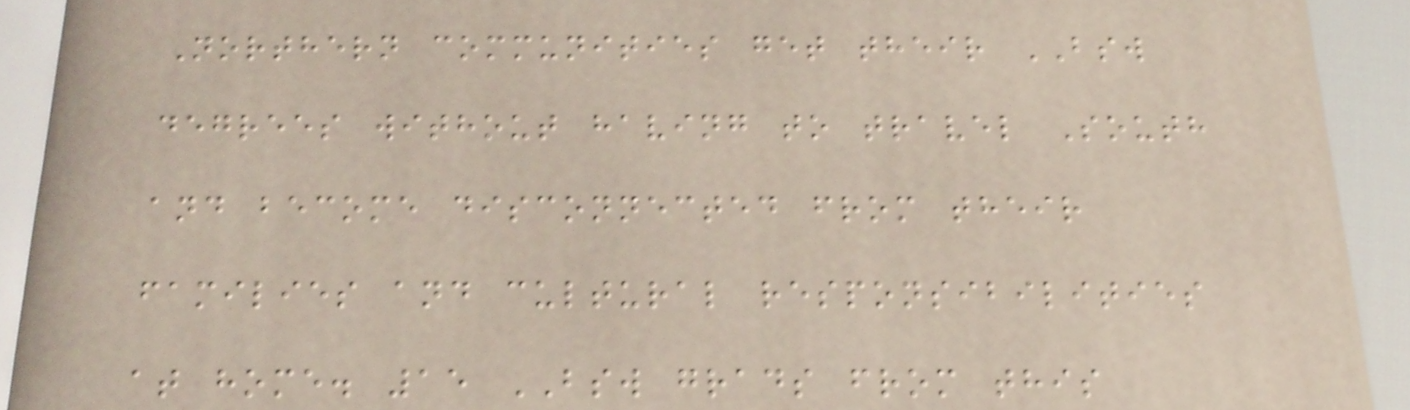Northern communities get their BSW
degrees without having to travel South
and become disconnected from their
families and cultural responsibilities
at home. 15 BSW grads from this
